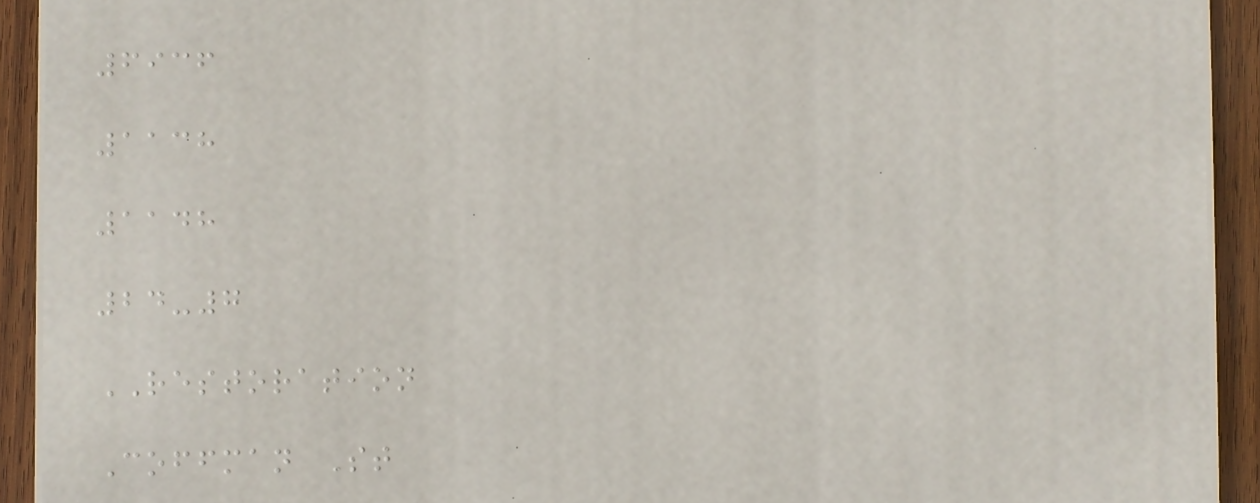6936
1138
1148
24-7
RESTORATION
Coffman St
